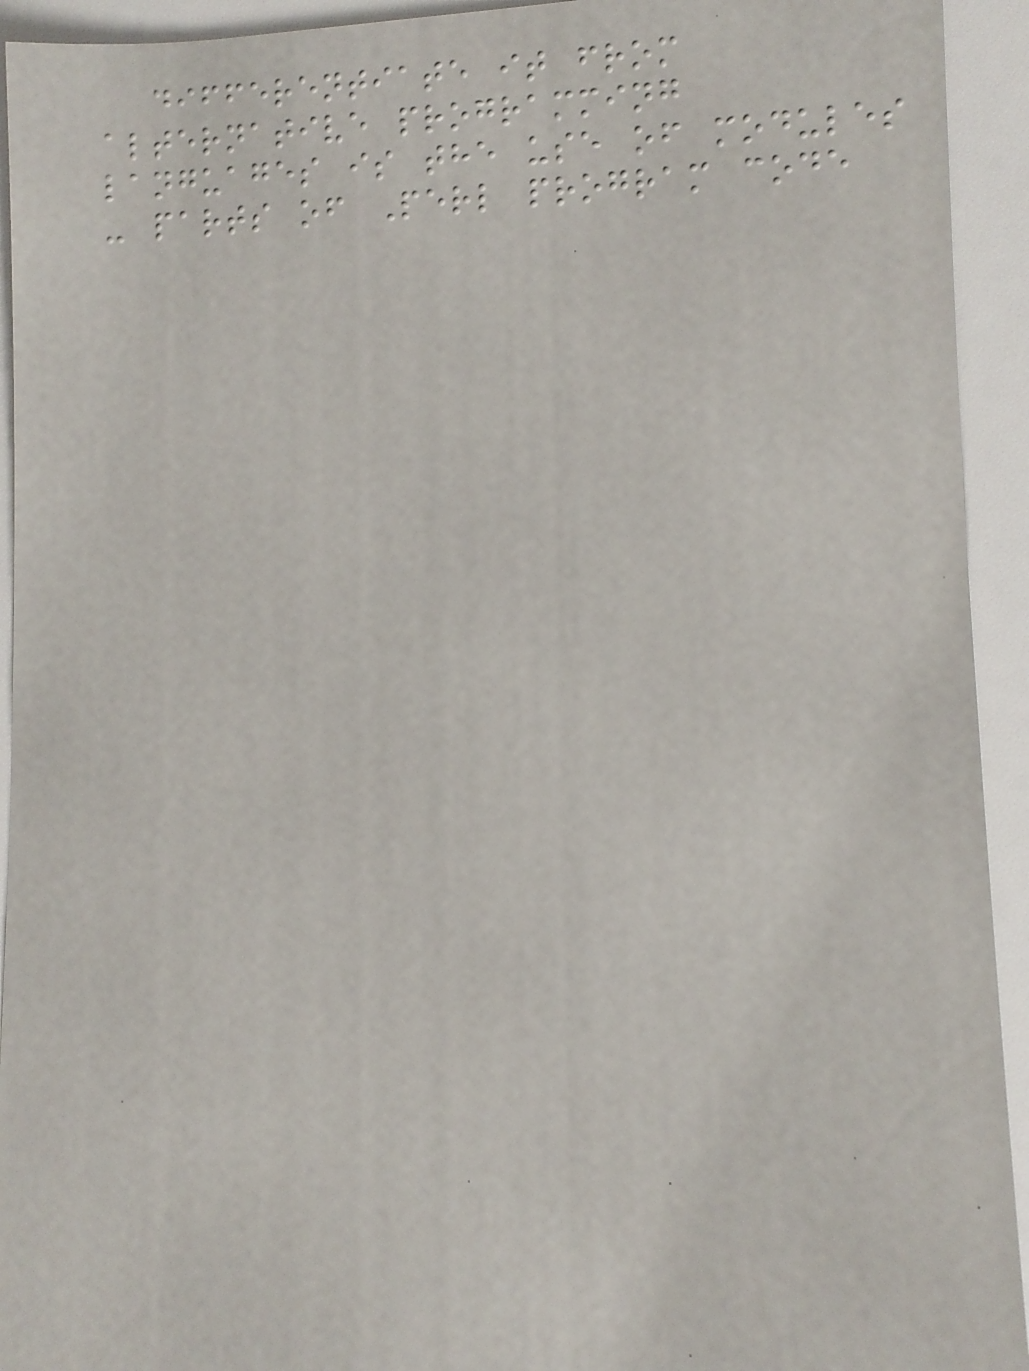differentiate it from
alternative programming
languages is the use of modules
- parts of Perl program code
